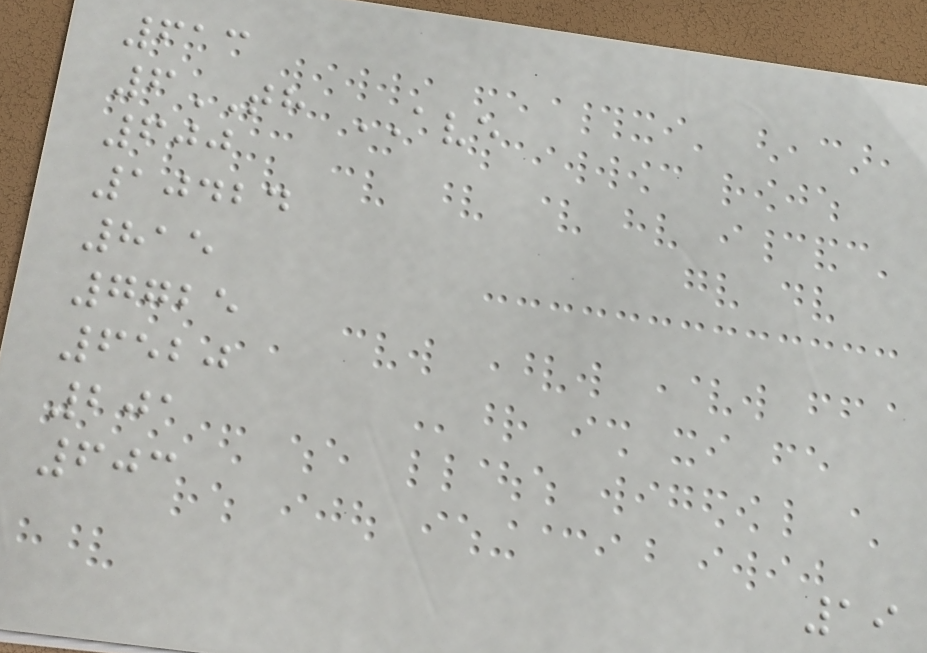613
6TH AVE
600
10424
815
7725
6520
201
603
19
